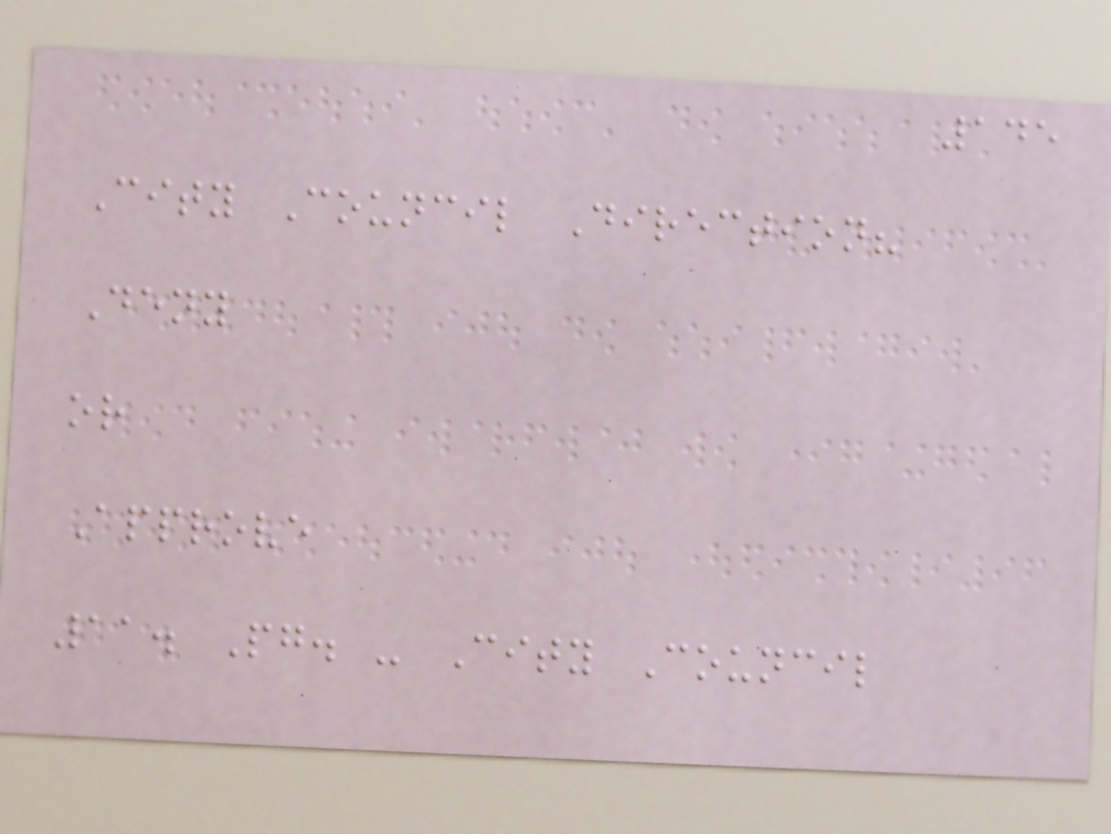145
City Council Direction?
Deny
or
Approve
11. Pg. - City Council
